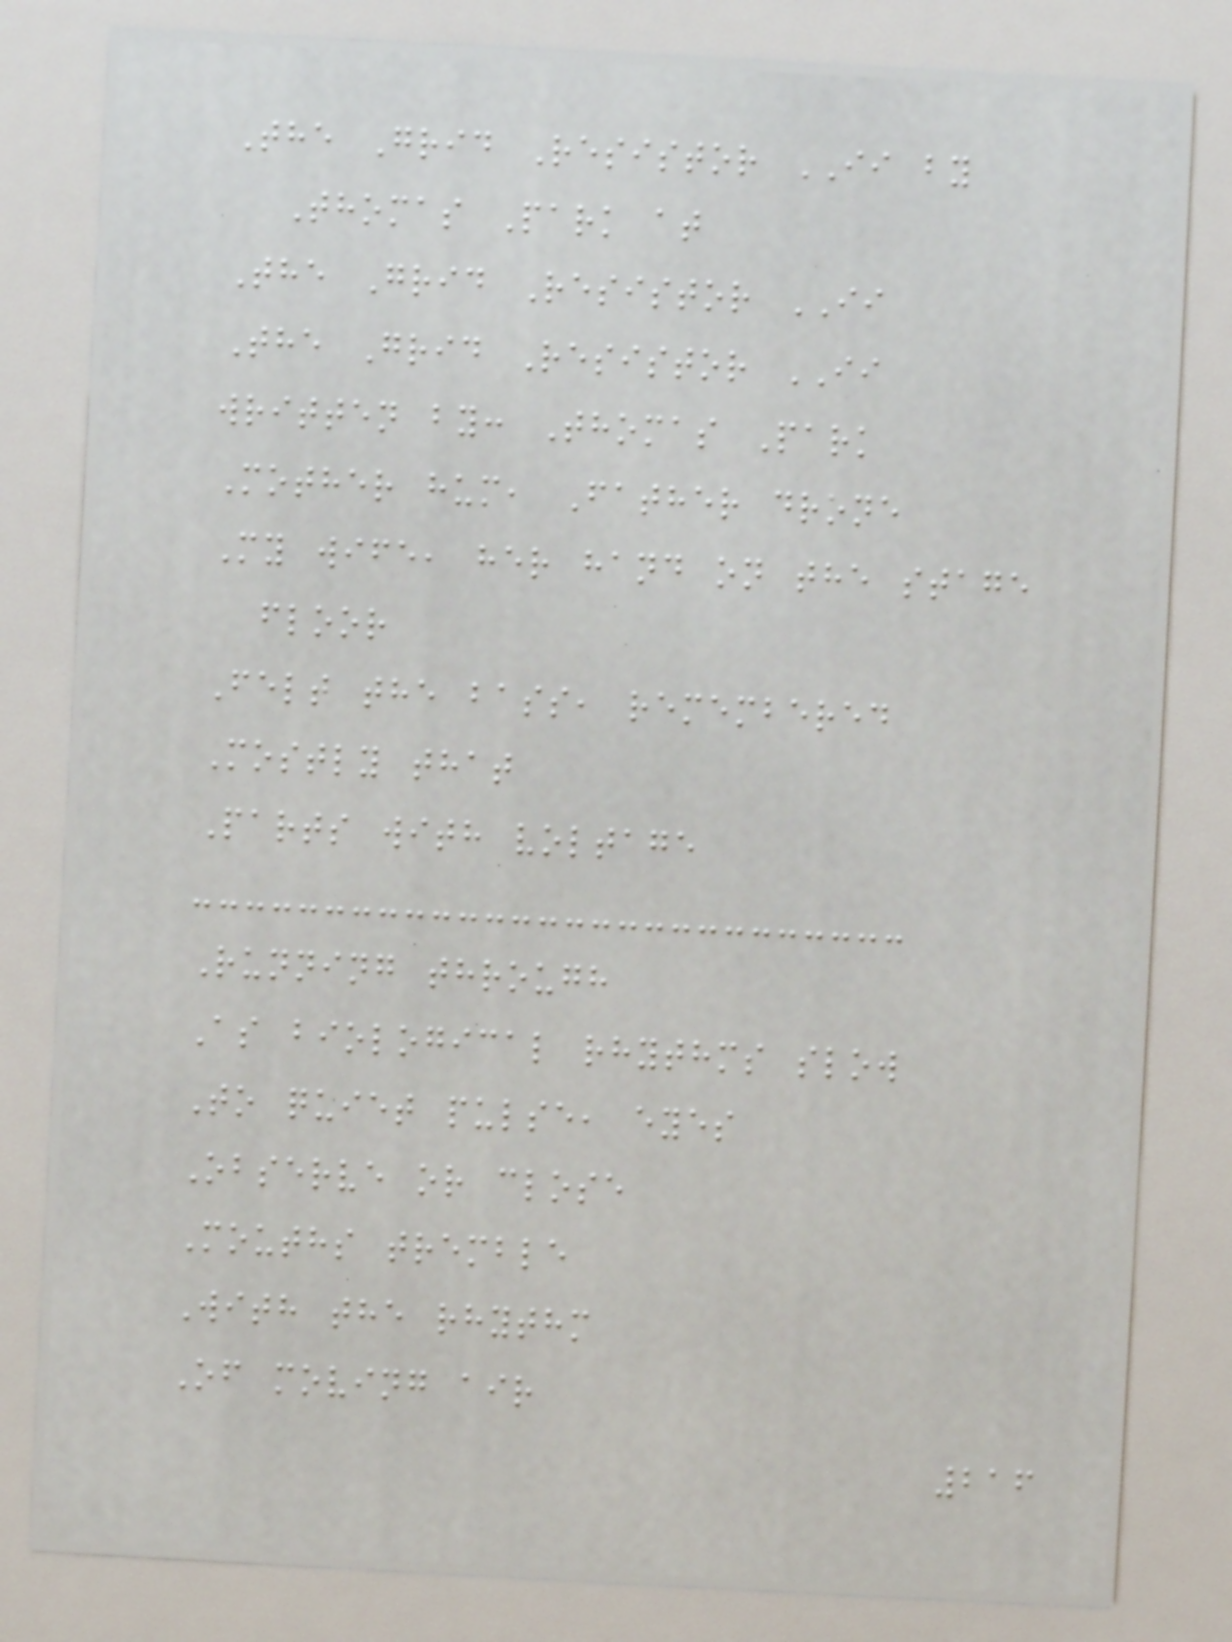The Grid Resistor II by
Thomas Park at
The Grid Resistor II
The Grid Resistor II
written by: Thomas Park
Mother hum, Father drone
My wife, her hand on the stage
floor
Felt the bass, remembered
Mostly that
Parts with voltage
Running through
As biological rhythms slow
To quiet pulse, eyes
Observe or close
Mouths tremble
With the rhythm
Of moving air
216
